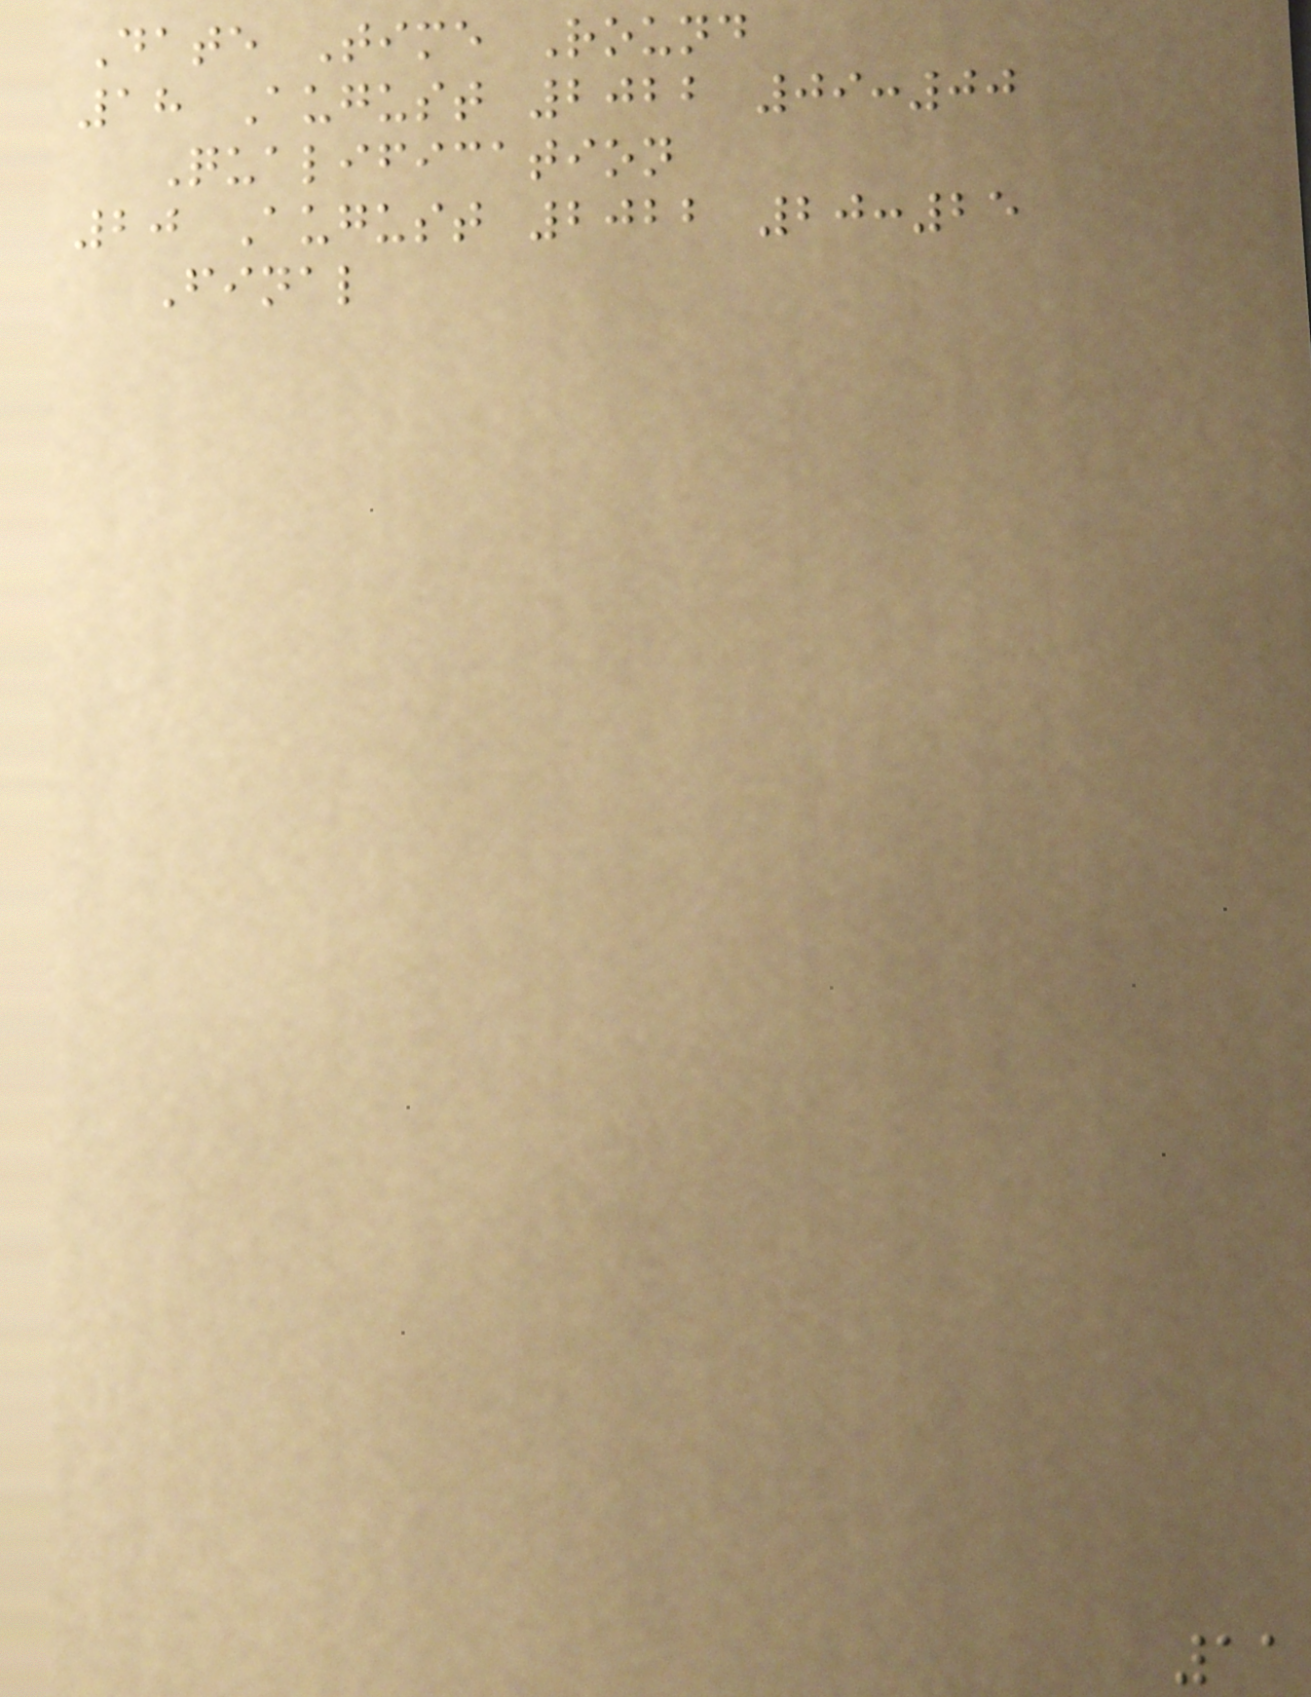Date Time Round
18 August 2022 09:00
Qualification
20 August 2022 20:25
Final
11
